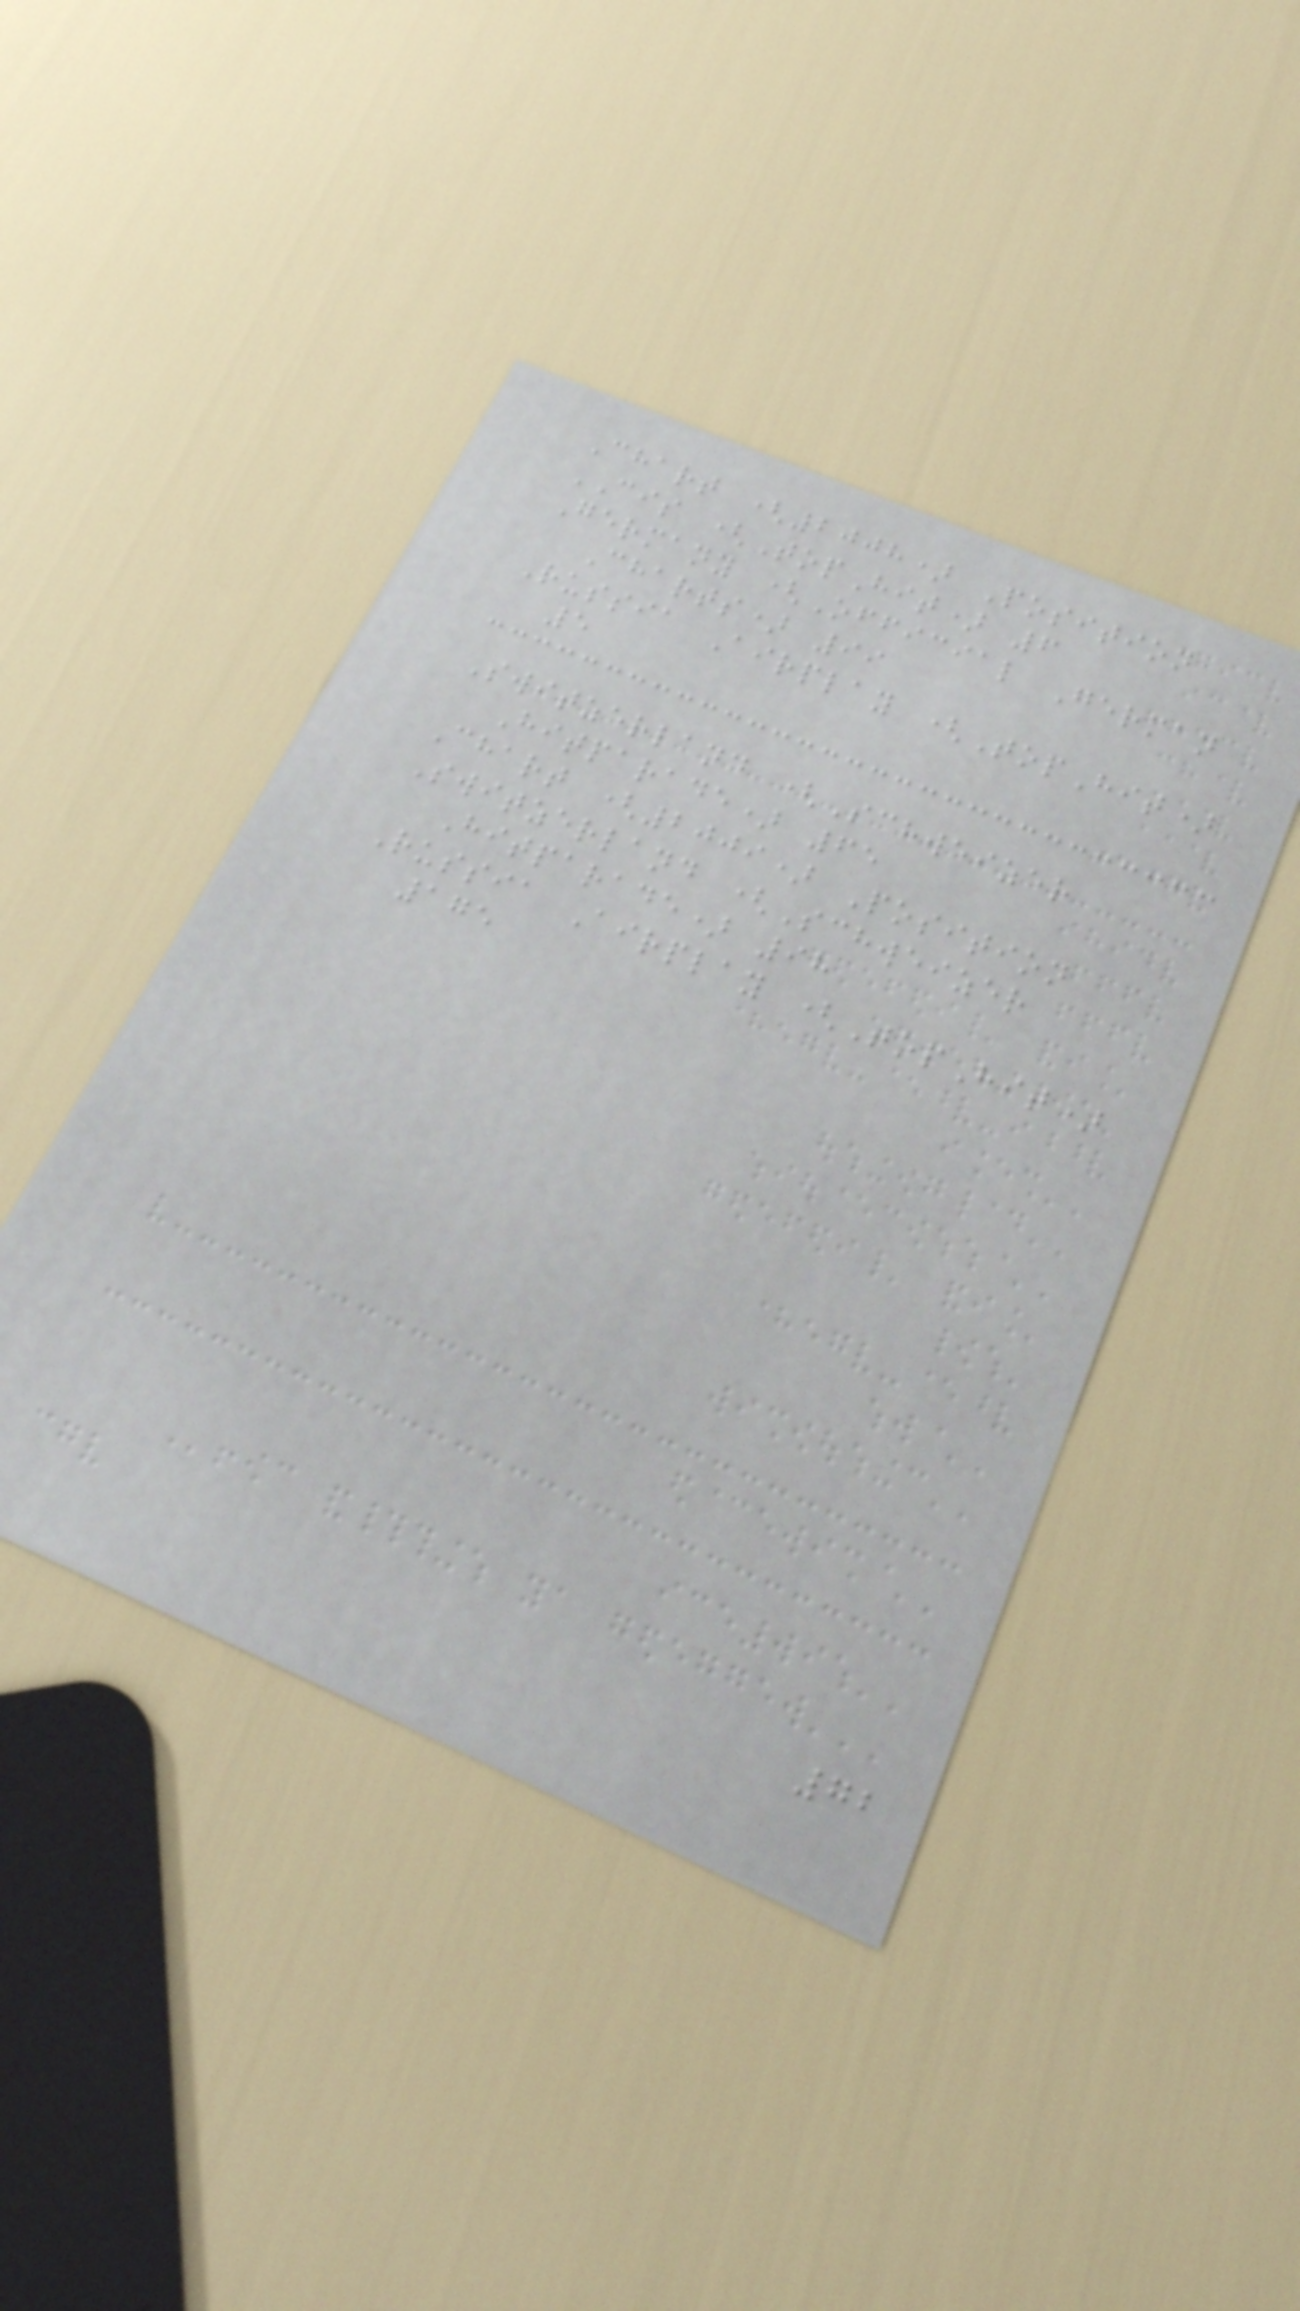Chart (2008) Position
CIS (TopHit) 6
Germany (Official German
Charts) 99
Russia Airplay (TopHit)
5
Switzerland (Schweizer
Hitparade) 65
Chart (2009) Position
Switzerland (Schweizer
Hitparade) 98
Russia Airplay (TopHit)
175
72
